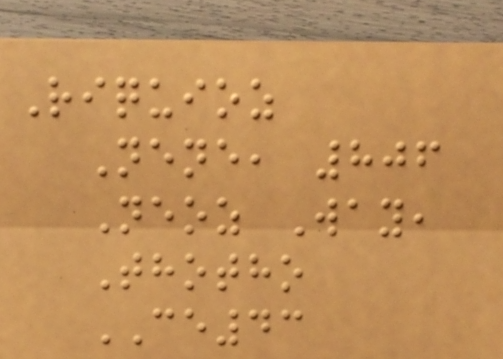Riquioz
Nene, 806
Neoz Way,
Thotho
CE43
